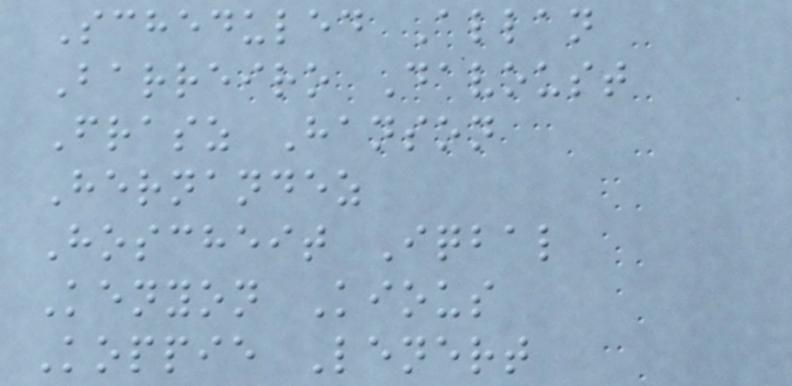Scheduled Allan
Barreiro Davoust
Frasz Hanson
Hernandez
Hoscheit Iqbal
Kenyon Kious
Koppie Lenert
